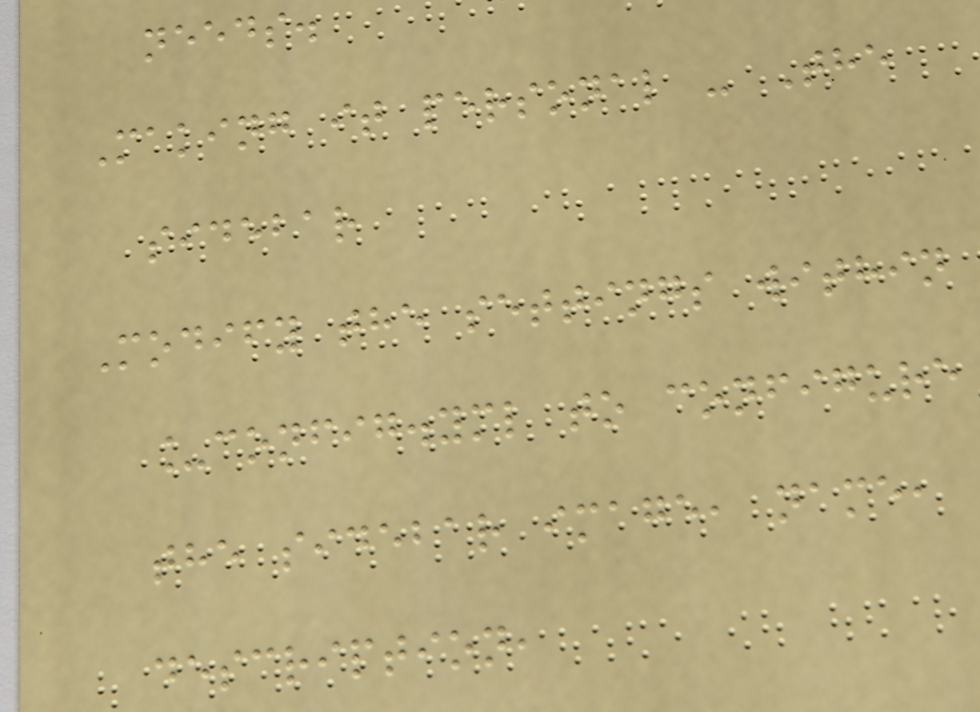needs.
Making it personal - The
sidebar
Modify the settings within
_config.yml to configure
the sidebar image, name,
description,
